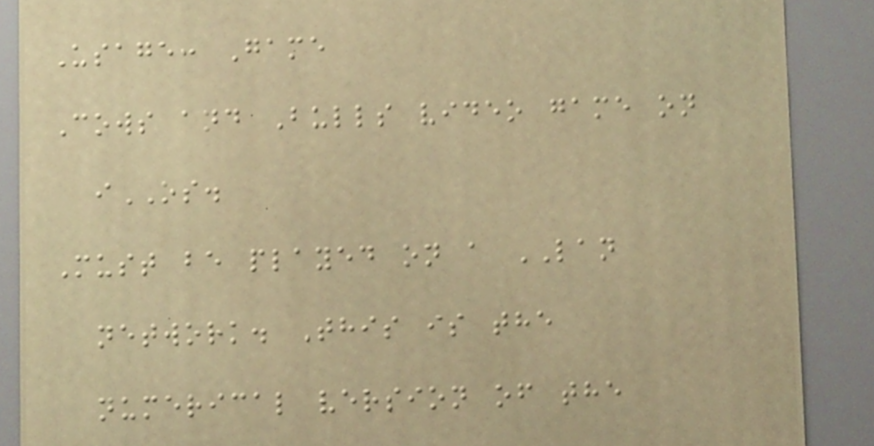Usage: Game
Cows and Bulls video game on
iOS.
Must be played on a LAN
network. This is the
numerical version of the
